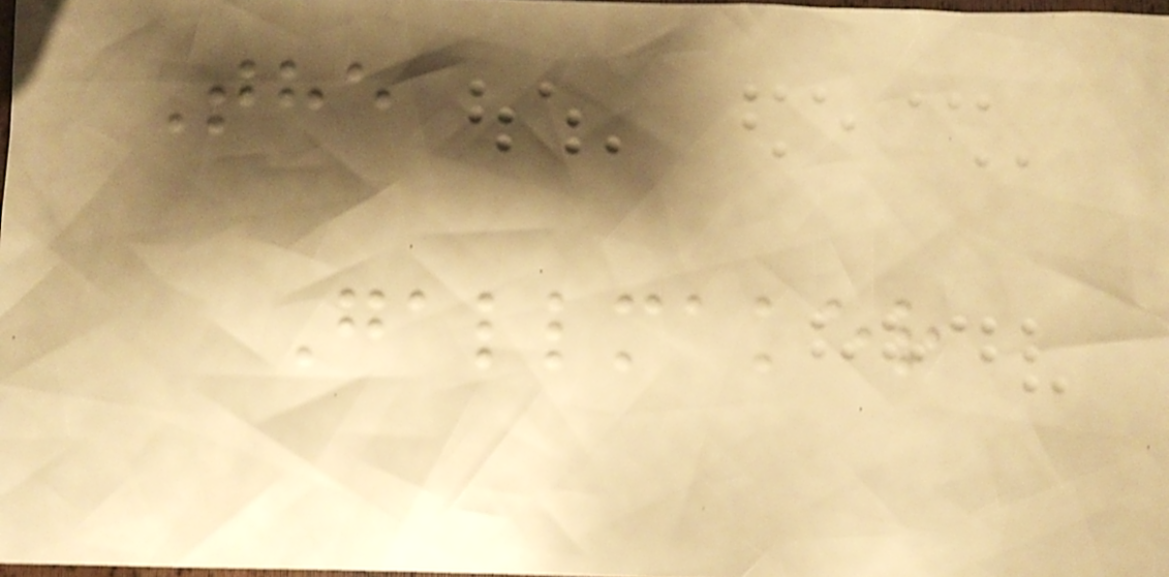The
Gallmaker
